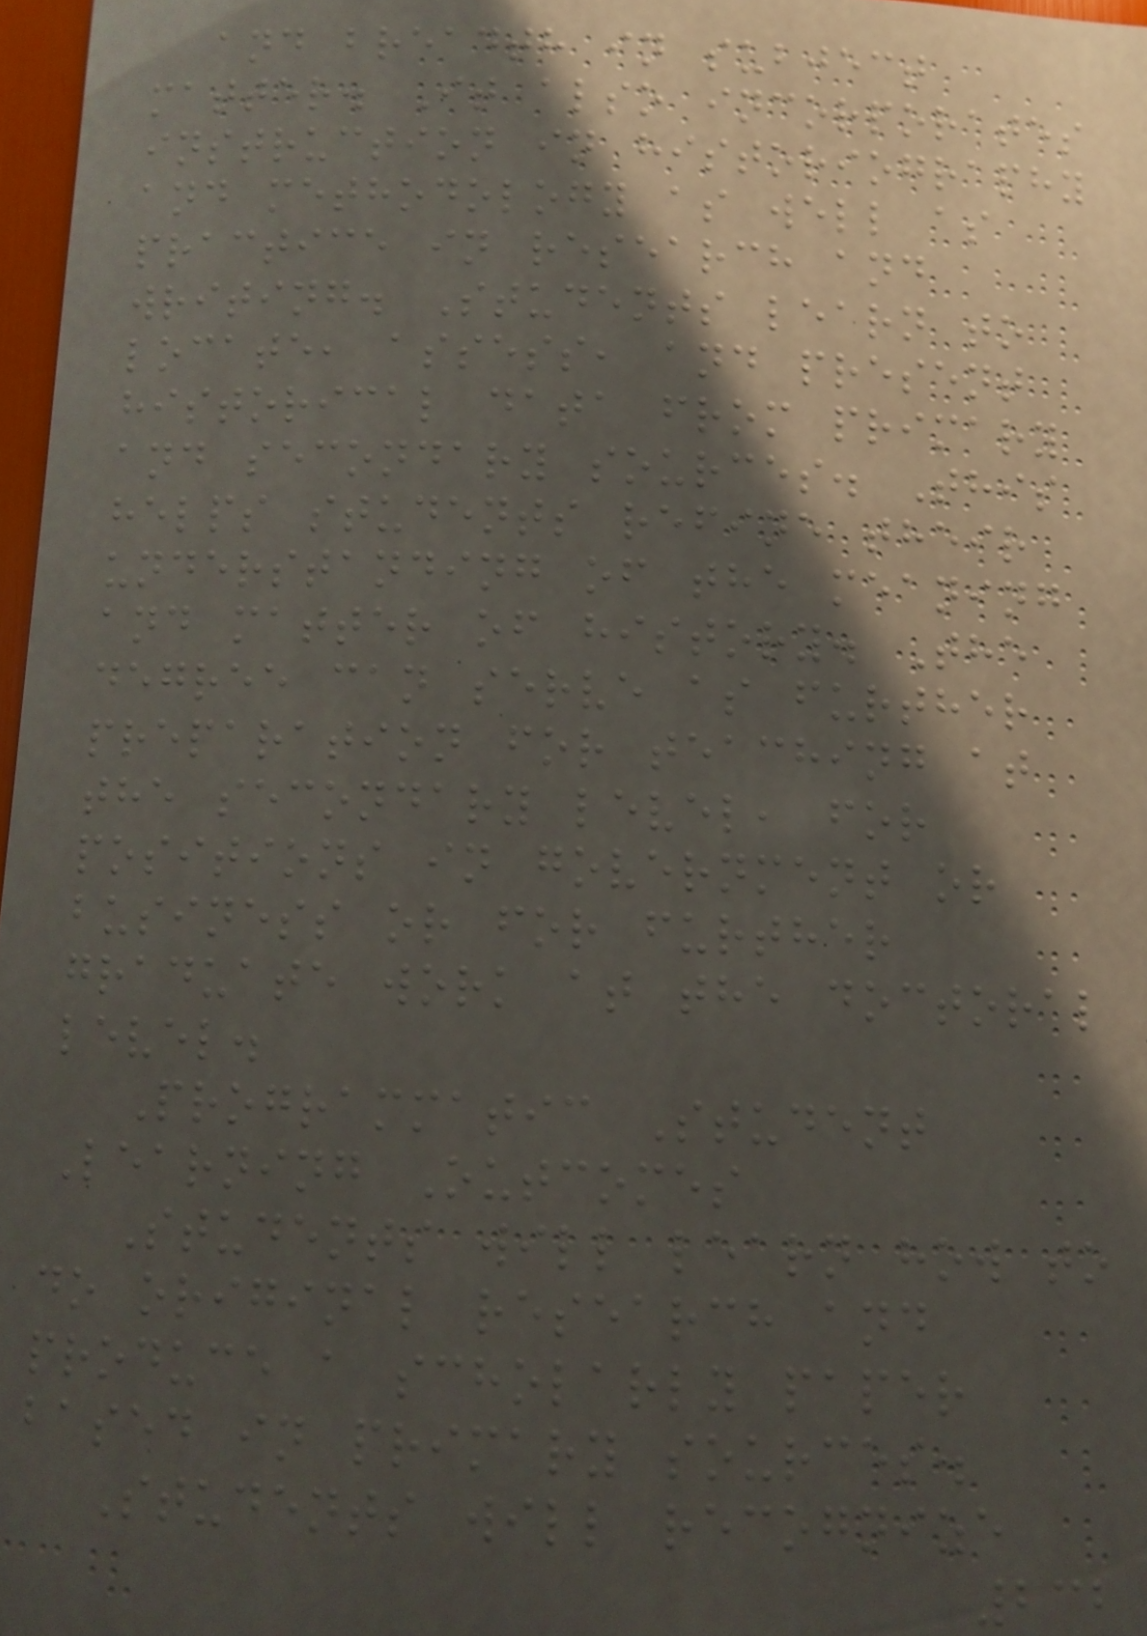and breadth in subject
matter. It also incorporates
instruction in historiography
and methodology as well as
practice in research and
writing. Students learn to
locate, assess, and present
historical data from primary
and secondary sources. This
helps students refine their
understanding of the meaning
and matter of history. The
degree can serve as further
preparation for teaching at
the secondary level, for
positions in government or
business or for further
graduate work at the doctoral
level.
Programmatic Student
Learning Outcomes
Students will learn how to
do original research and
produce a scholarly paper
based in primary sources.
Students will recognize
232
